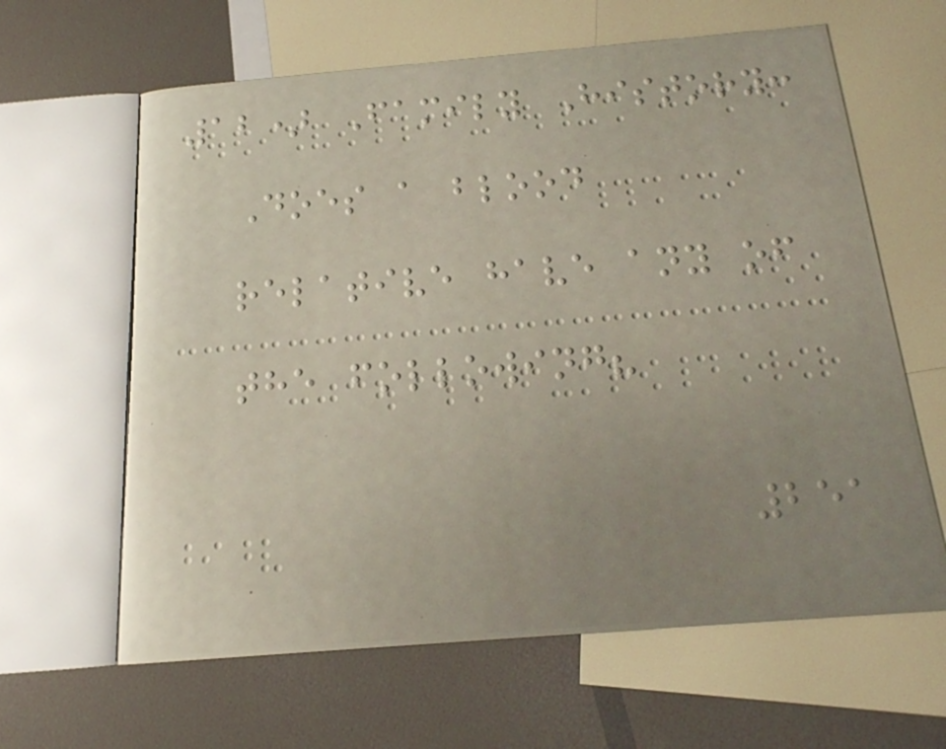12) Family History:
Does a blood
relative have any of
the following?
251
